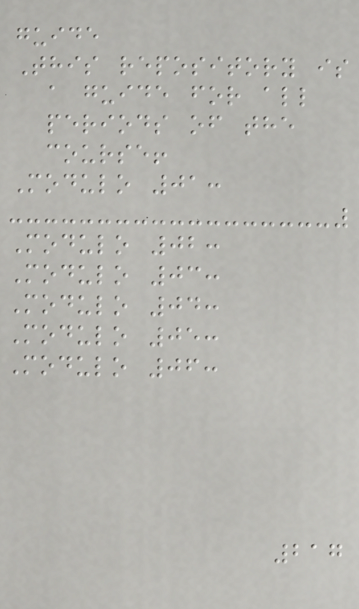guide
This repository is
a guide for all
periods of the
course!
Modulo 01:
Modulo 02:
Modulo 03:
Modulo 04:
Modulo 05:
Modulo 06:
217
